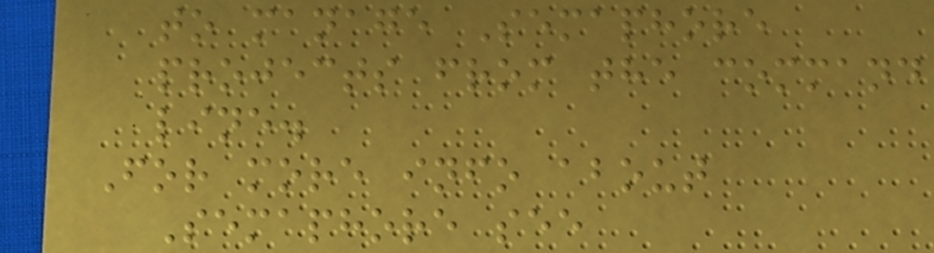to manage Semaphore
projects from the command
line.
For more info about
Semaphore see
